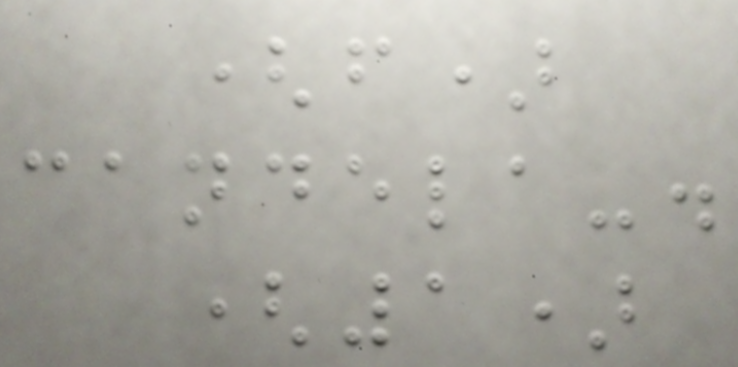(f)
candela-.
(1)
